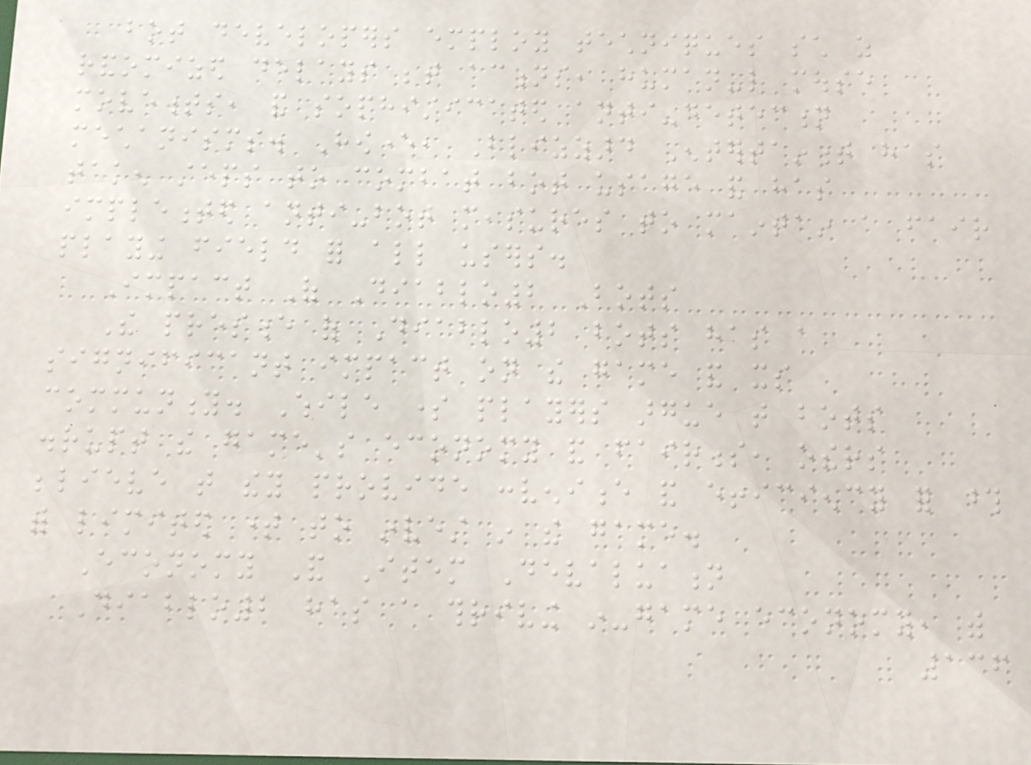bot developers employ techniques such as
randomized delays between actions, human-like mouse
movements, and sophisticated anti-detection
mechanisms. However, Blizzard Entertainment has
taken steps to combat bot usage and has
implemented anti-bot measures to maintain a fair
playing field for all users.
Impact Of Diablo2 Bots
The presence of Diablo2 bots has a
significant impact on the game and its
community. While some players argue that bots
disrupt the game's economy and fairness, others
believe that they provide convenience and efficiency for those
with limited time to invest in the game.
Economy And Item Devaluation
Diablo2 has a thriving in-game economy, with
136
